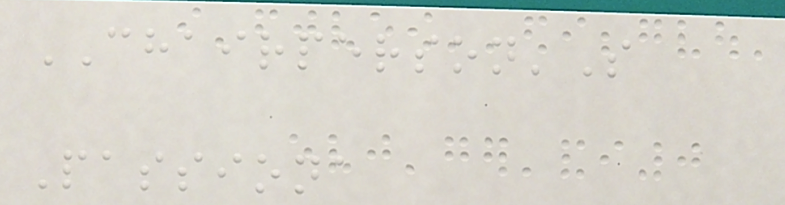CHAIRPERSON'S
Passiona
